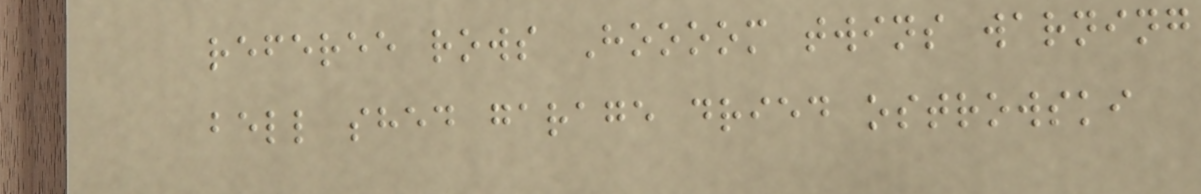referee rows Hoooom twins warning
bell shed garage dried ostrowski
